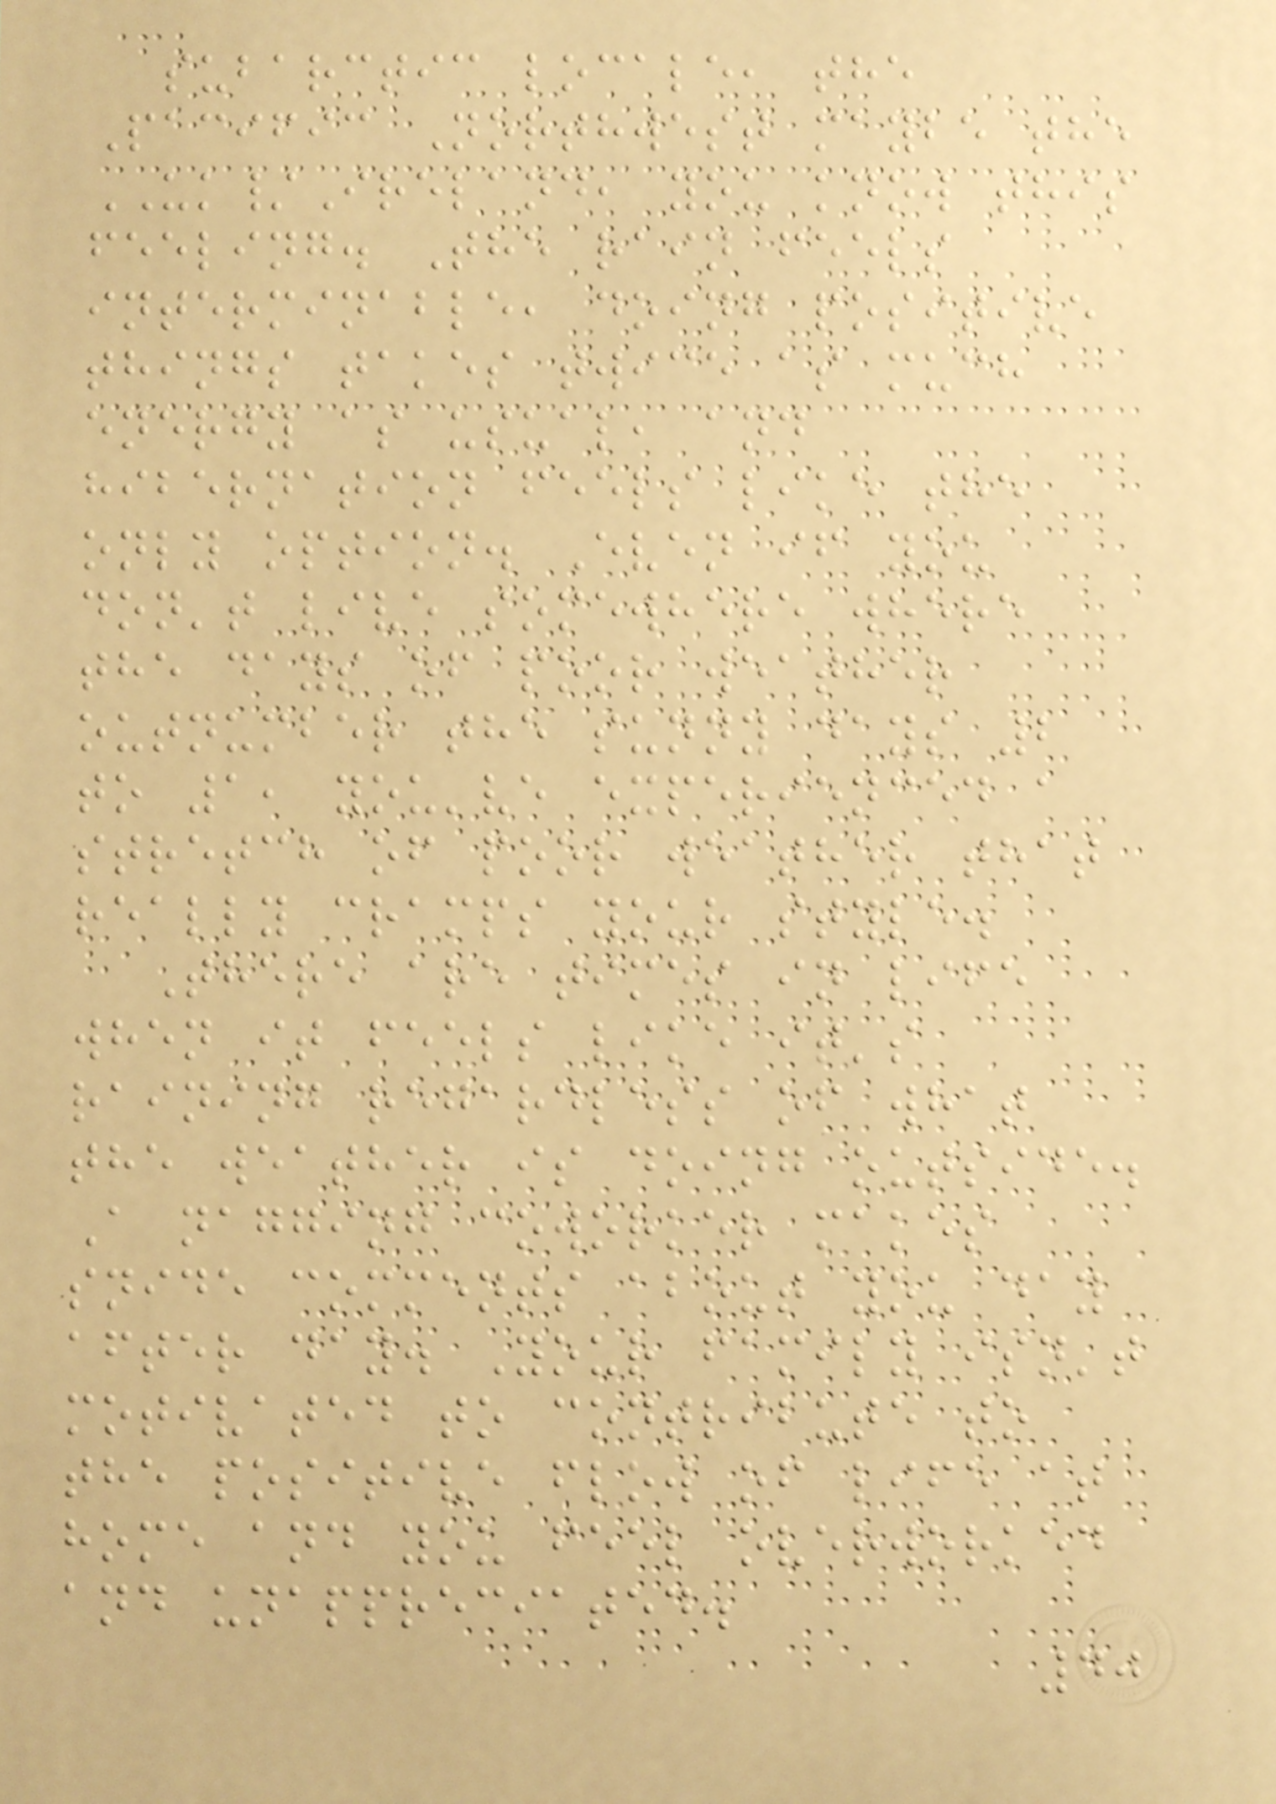subarctic locale, the
Pacific Northwest maybe the
UK/Ireland, you know this
feeling. The rain feels
interminable, doing positive
things takes twice as much
energy as usual, and
hibernation feels like the
only option. Even if you
don't live somewhere where
the days of poor weather
outnumber the sunny days 2
to 1, you've experienced a
stretch of poor weather that
really cramps your style.
There are times in life
when it feels like it's
raining regardless of what
the weather is doing outside.
A nagging coworker makes
snide comments about you day
after day. Your family isn't
motivated to contribute to
the positive flow of life at
home and you feel overworked
and unappreciated.
40
